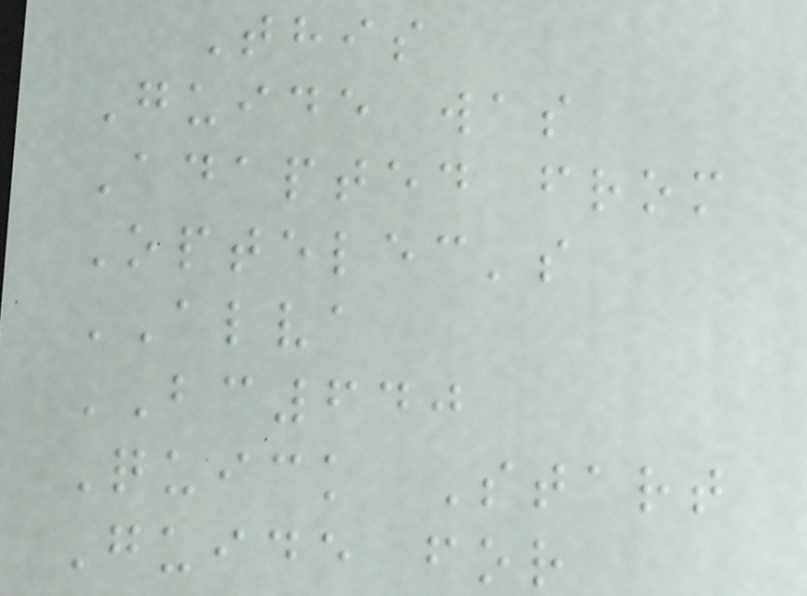This
Guide was
Adapted from
Optelec's
ALVA
BC640
Quick Start
Guide for
